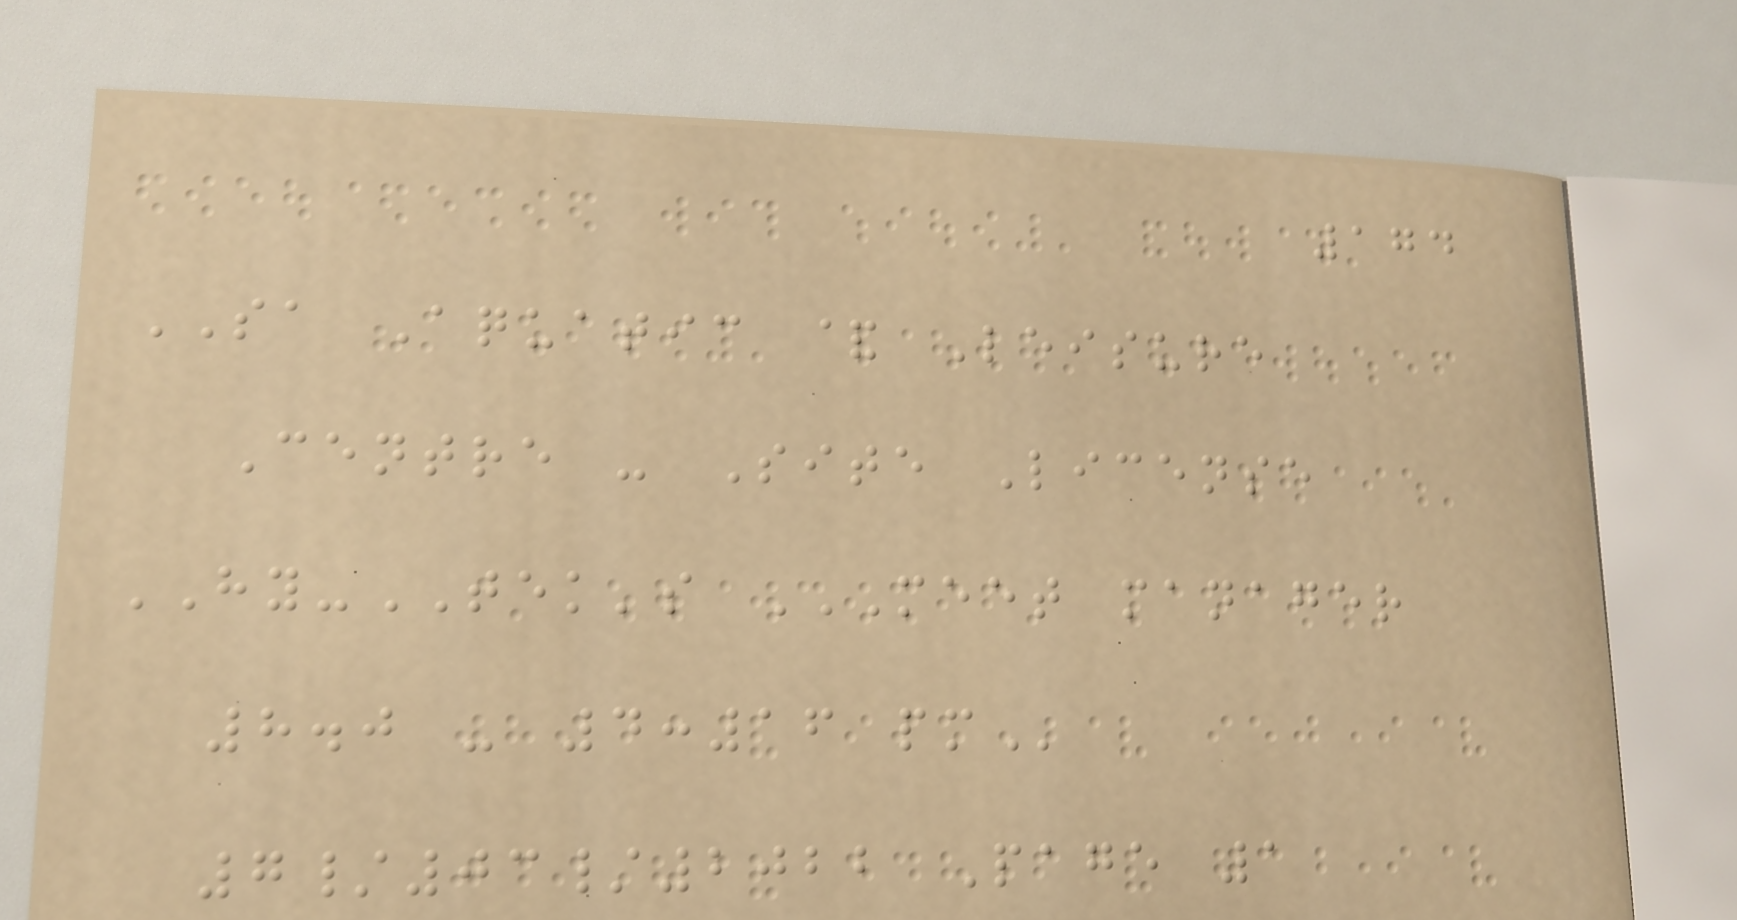174
SA Aquatic & Leisure
Centre - Site License
HY-TEK's MEET MANAGER
8.0 - 4:16 PM
7/03/2022 Page 1
